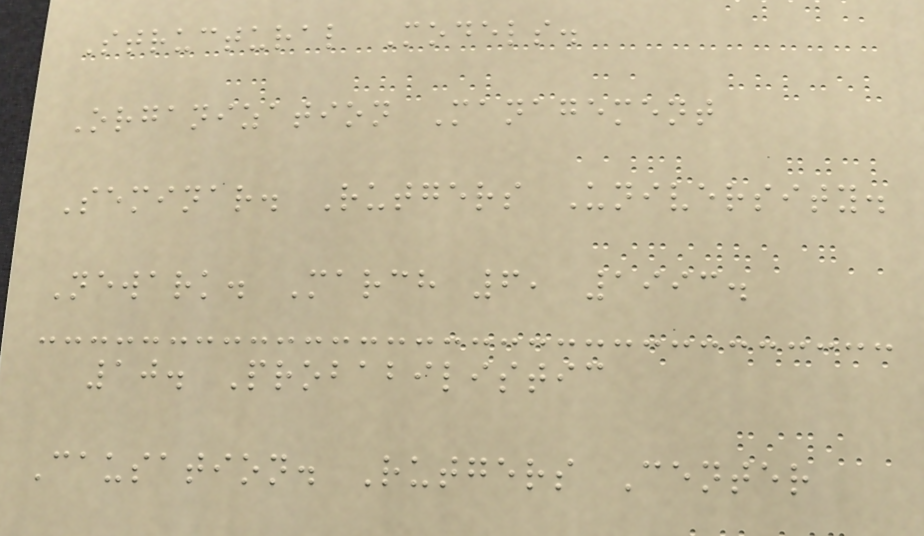Structural Models.
Organization Management
Seminar. Rutgers University.
Newark. March 6, 1993.
10. Probabilistic
Causation. Rutgers Center
